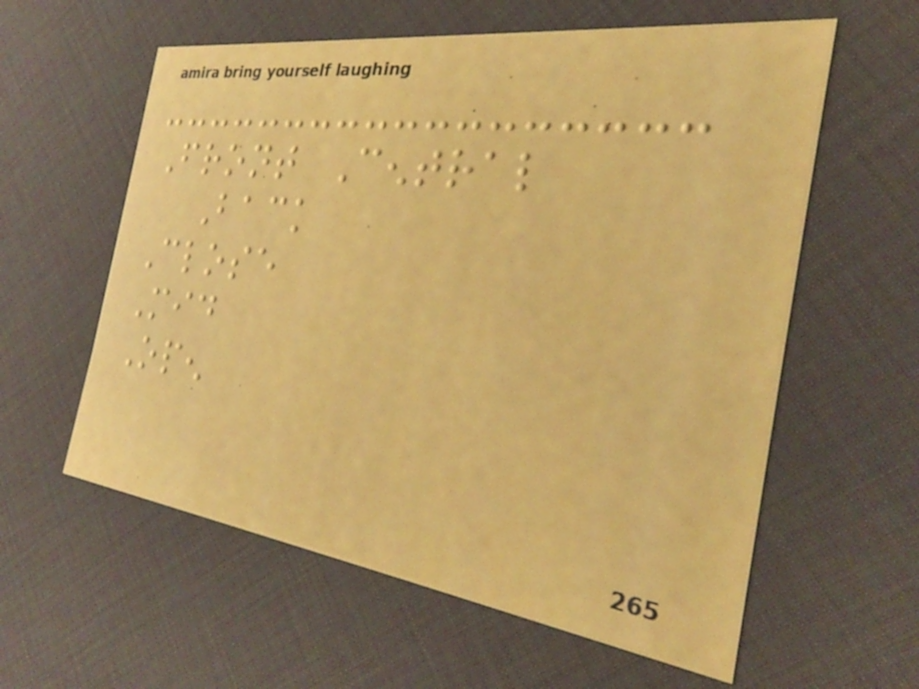Front Central
Back
Close
Mid
Open
